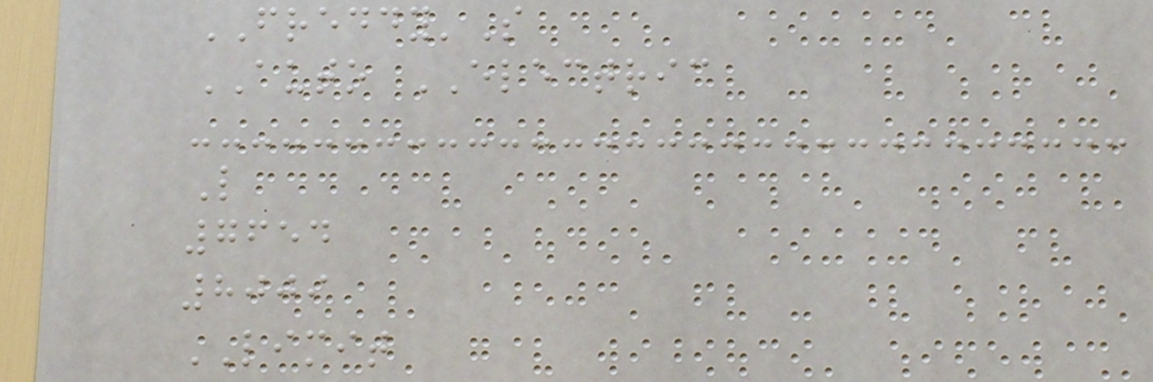FREDDY'S
AUTO ELECTRIC
L
7654
8009
LIMIT
